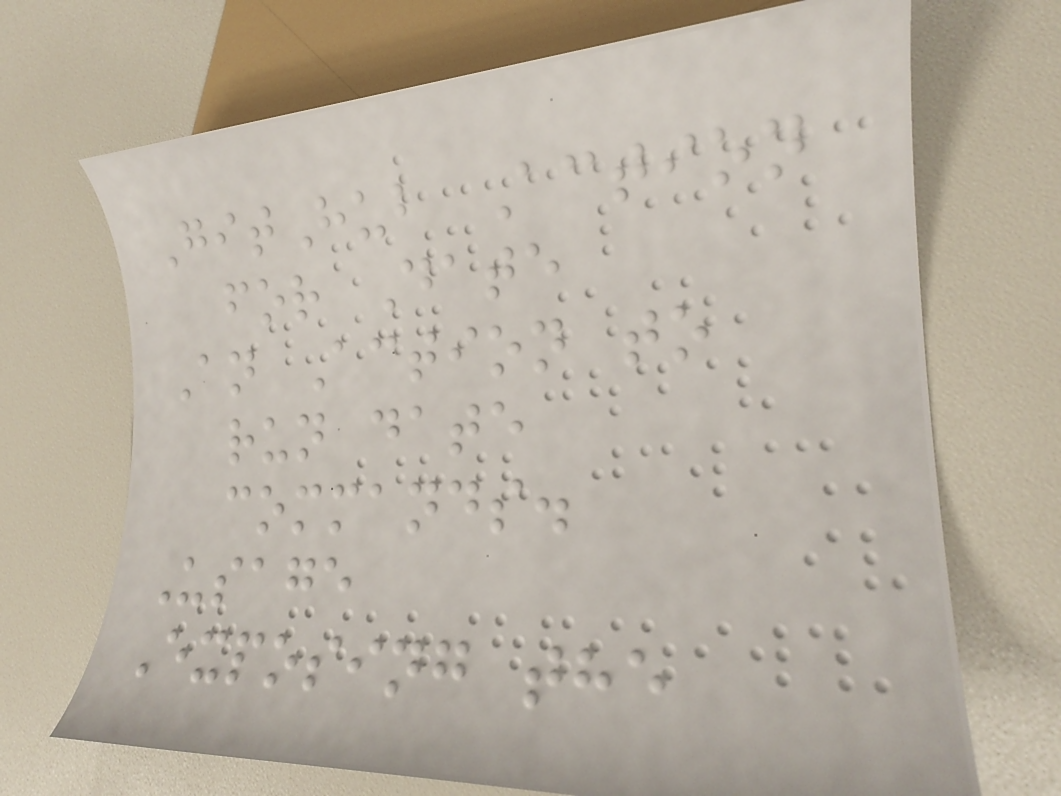GitHub Action
for Date
An Action to
run date
commands.
Usage
Exposing the
